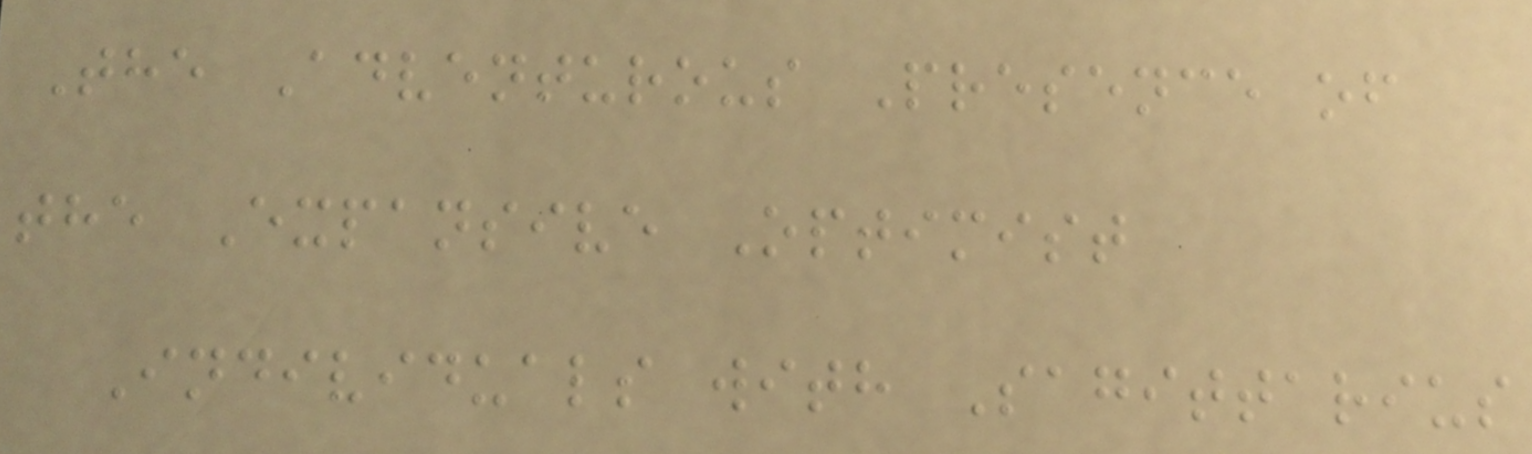The Adventurous Presence of
the Expansive Optimist
Individuals with Sagittarius
